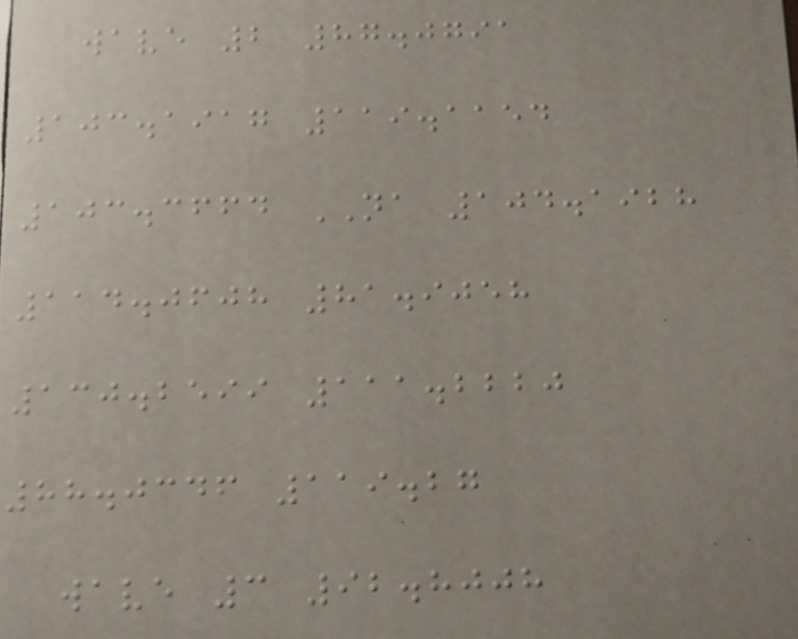wave 2 87.0791
103.1917 119.1154
103.3664 NA 104.1928
114.0608 81.9058
130.2599 111.2220
88.0346 119.27
wave 3 92.8008
